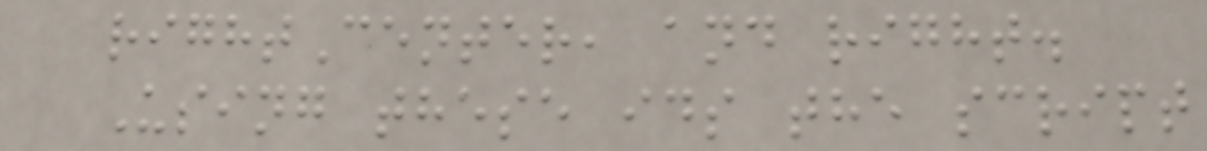rightCenter, and right.
Using these ids the script
